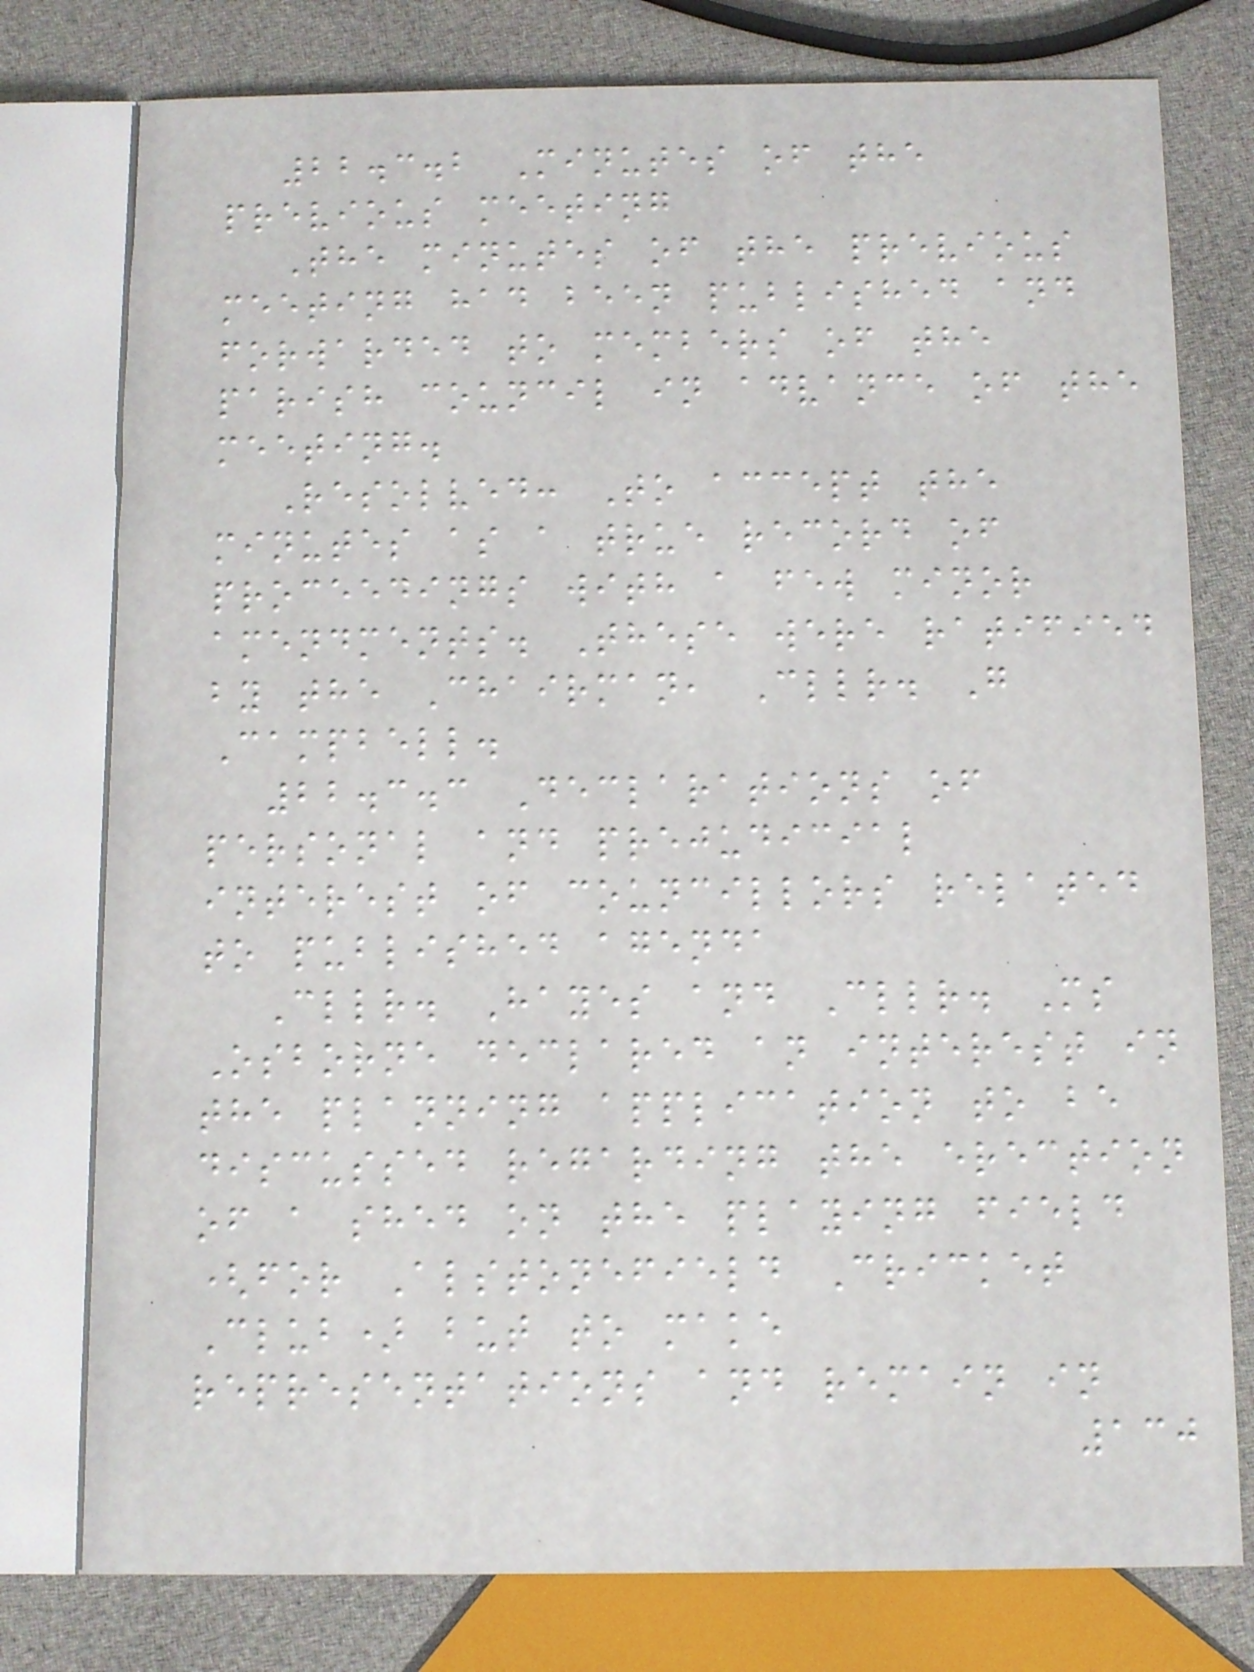22.3.2 Minutes of the
previous meeting
The minutes of the previous
meeting had been published and
forwarded to members of the
parish council in advance of the
meeting.
Resolved: To accept the
minutes as a true record of
proceedings with a few minor
amendments. These were ratified
by the Chairman, Cllr. G
Campbell.
22.3.3 Declarations of
personal and prejudicial
interest of councillors related
to published agenda
Cllr. Hayes and Cllr. Ms
Osborne declared an interest in
the planning application to be
discussed regarding the erection
of a shed on the playing field
(for Alstonefield Cricket
Club) but to make
representations and remain in
130
